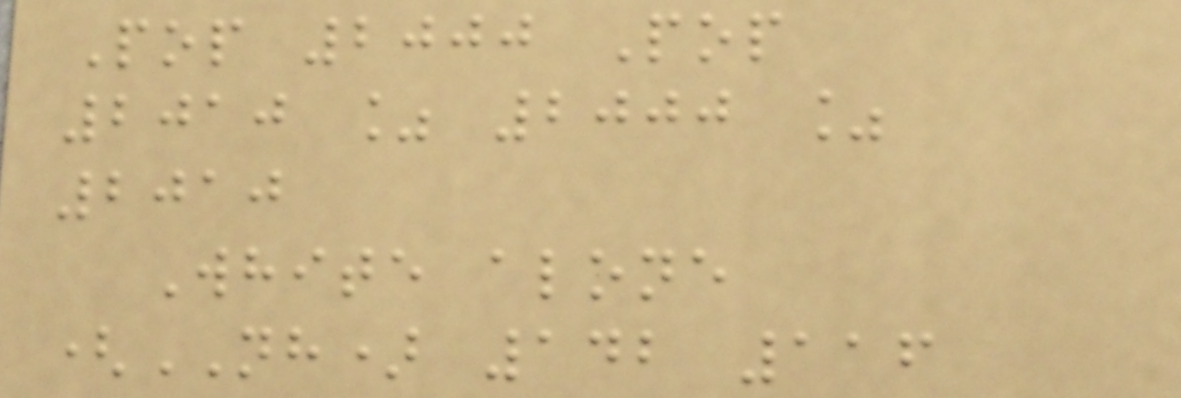Pop 2000 Pop
2010 % 2000 %
2010
White alone
(NH) 142 116
